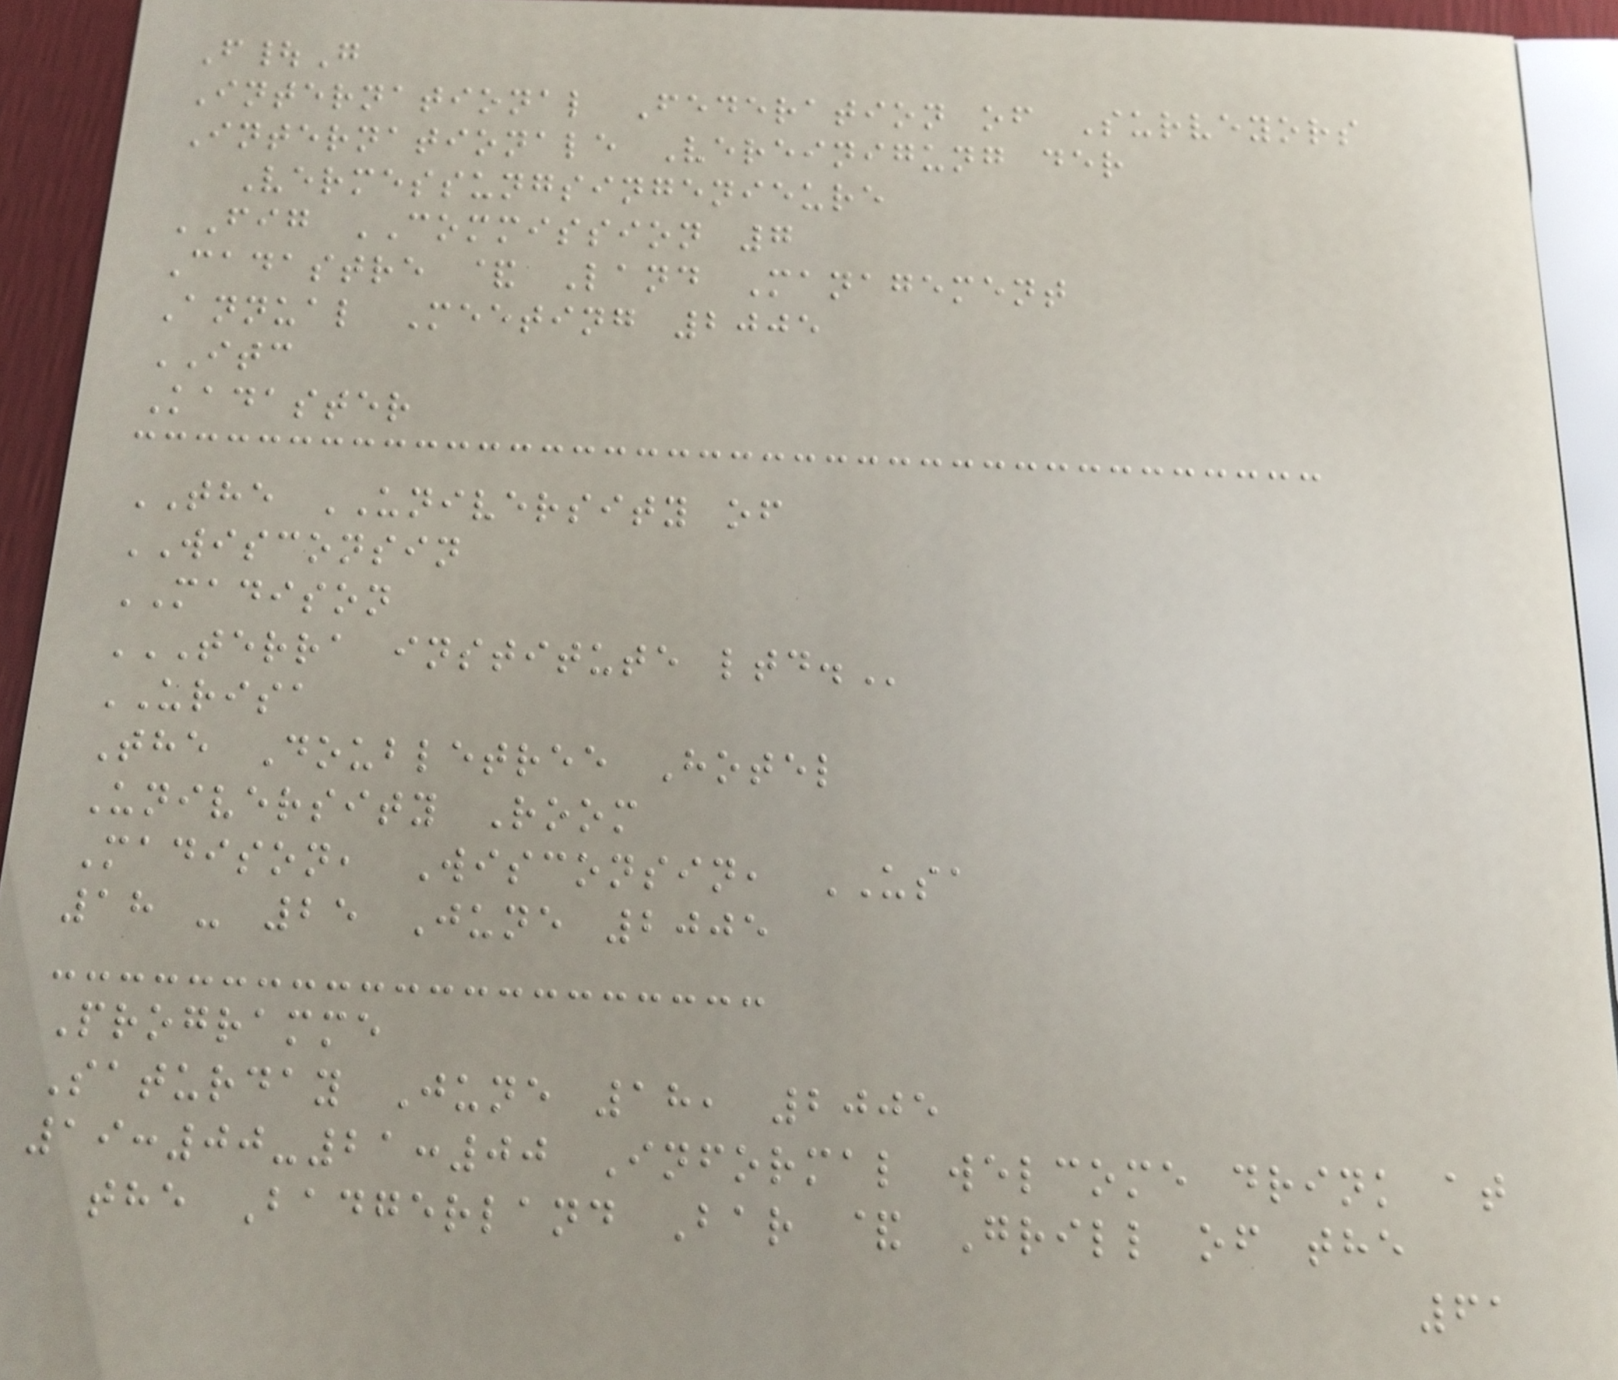F|G
International Federation of Surveyors
Internationale Vereinigung der
Vermessungsingenieure
FIG COMMISSION 7
Cadastre & Land Management
Annual Meeting 2005
ITC
Kadaster
THE UNIVERSITY of
WISCONSIN
MADISON
TERRA INSTITUTE LTD.
URISA
The Doubletree Hotel
University Room
Madison, Wisconsin, USA
18 - 25 June 2005
Programme
Saturday June 18, 2005
19:00-21:00 Informal welcome drink at
the Badgerland Bar & Grill of the
61
